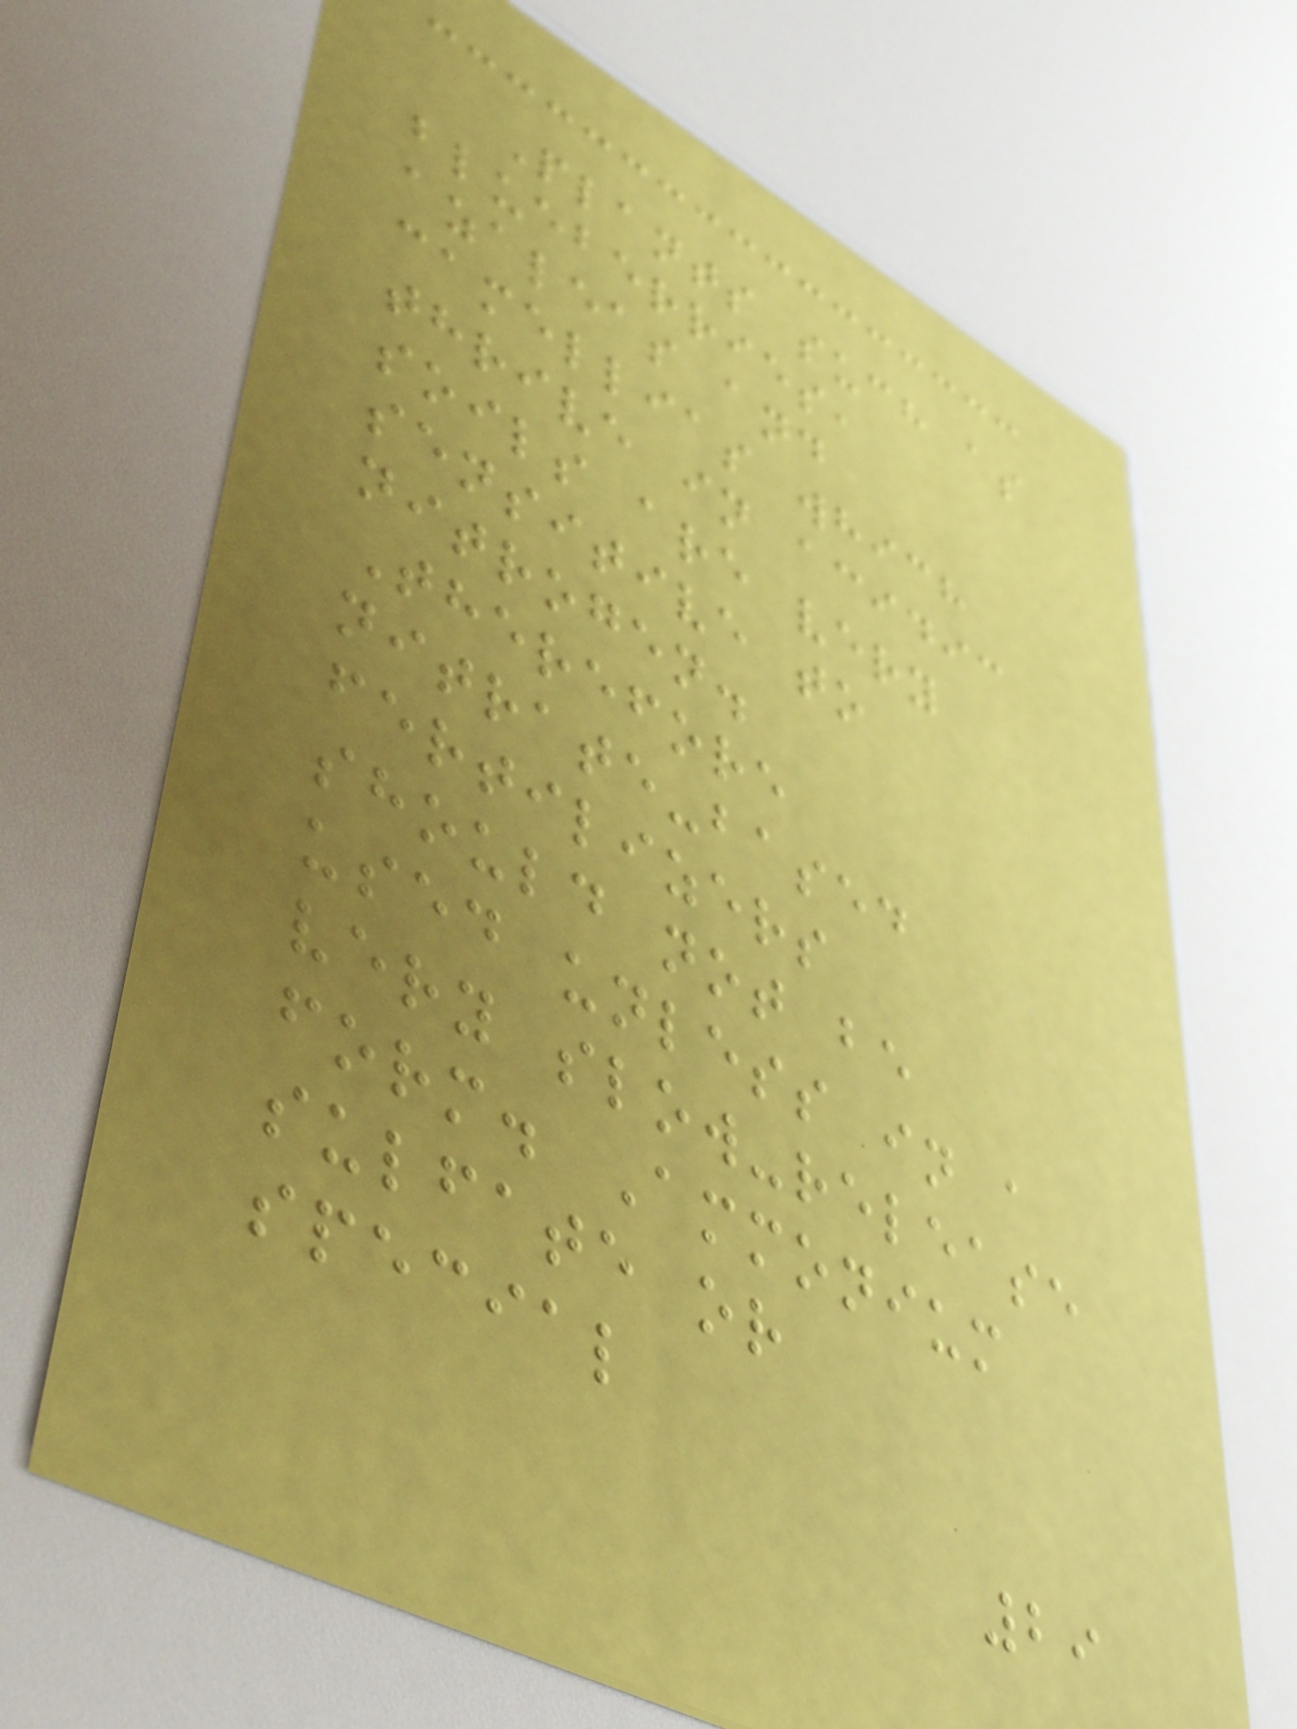Plants such as
blueberries,
azaleas and
camellias which
thrive in acidic
soils are very
sensitive to
nitrogen.
Therefore
nitrate-based
fertilizers
should not be
used unless in a
very slow-release
form. Ammonium
sulfate or
special
29
